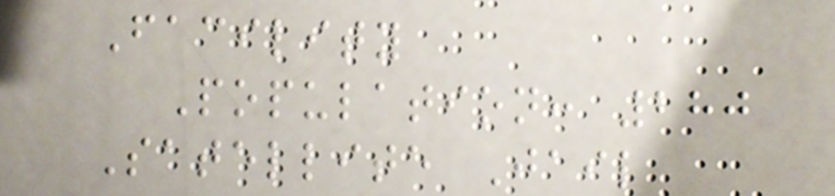Facility
Population: 280
Satellite Jail
